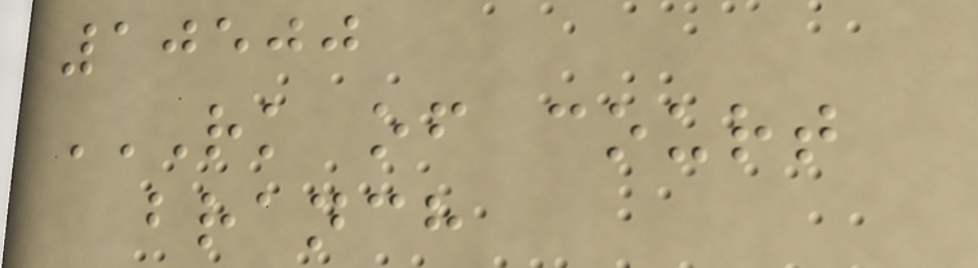10500
RK OF COURT
BRANCH
